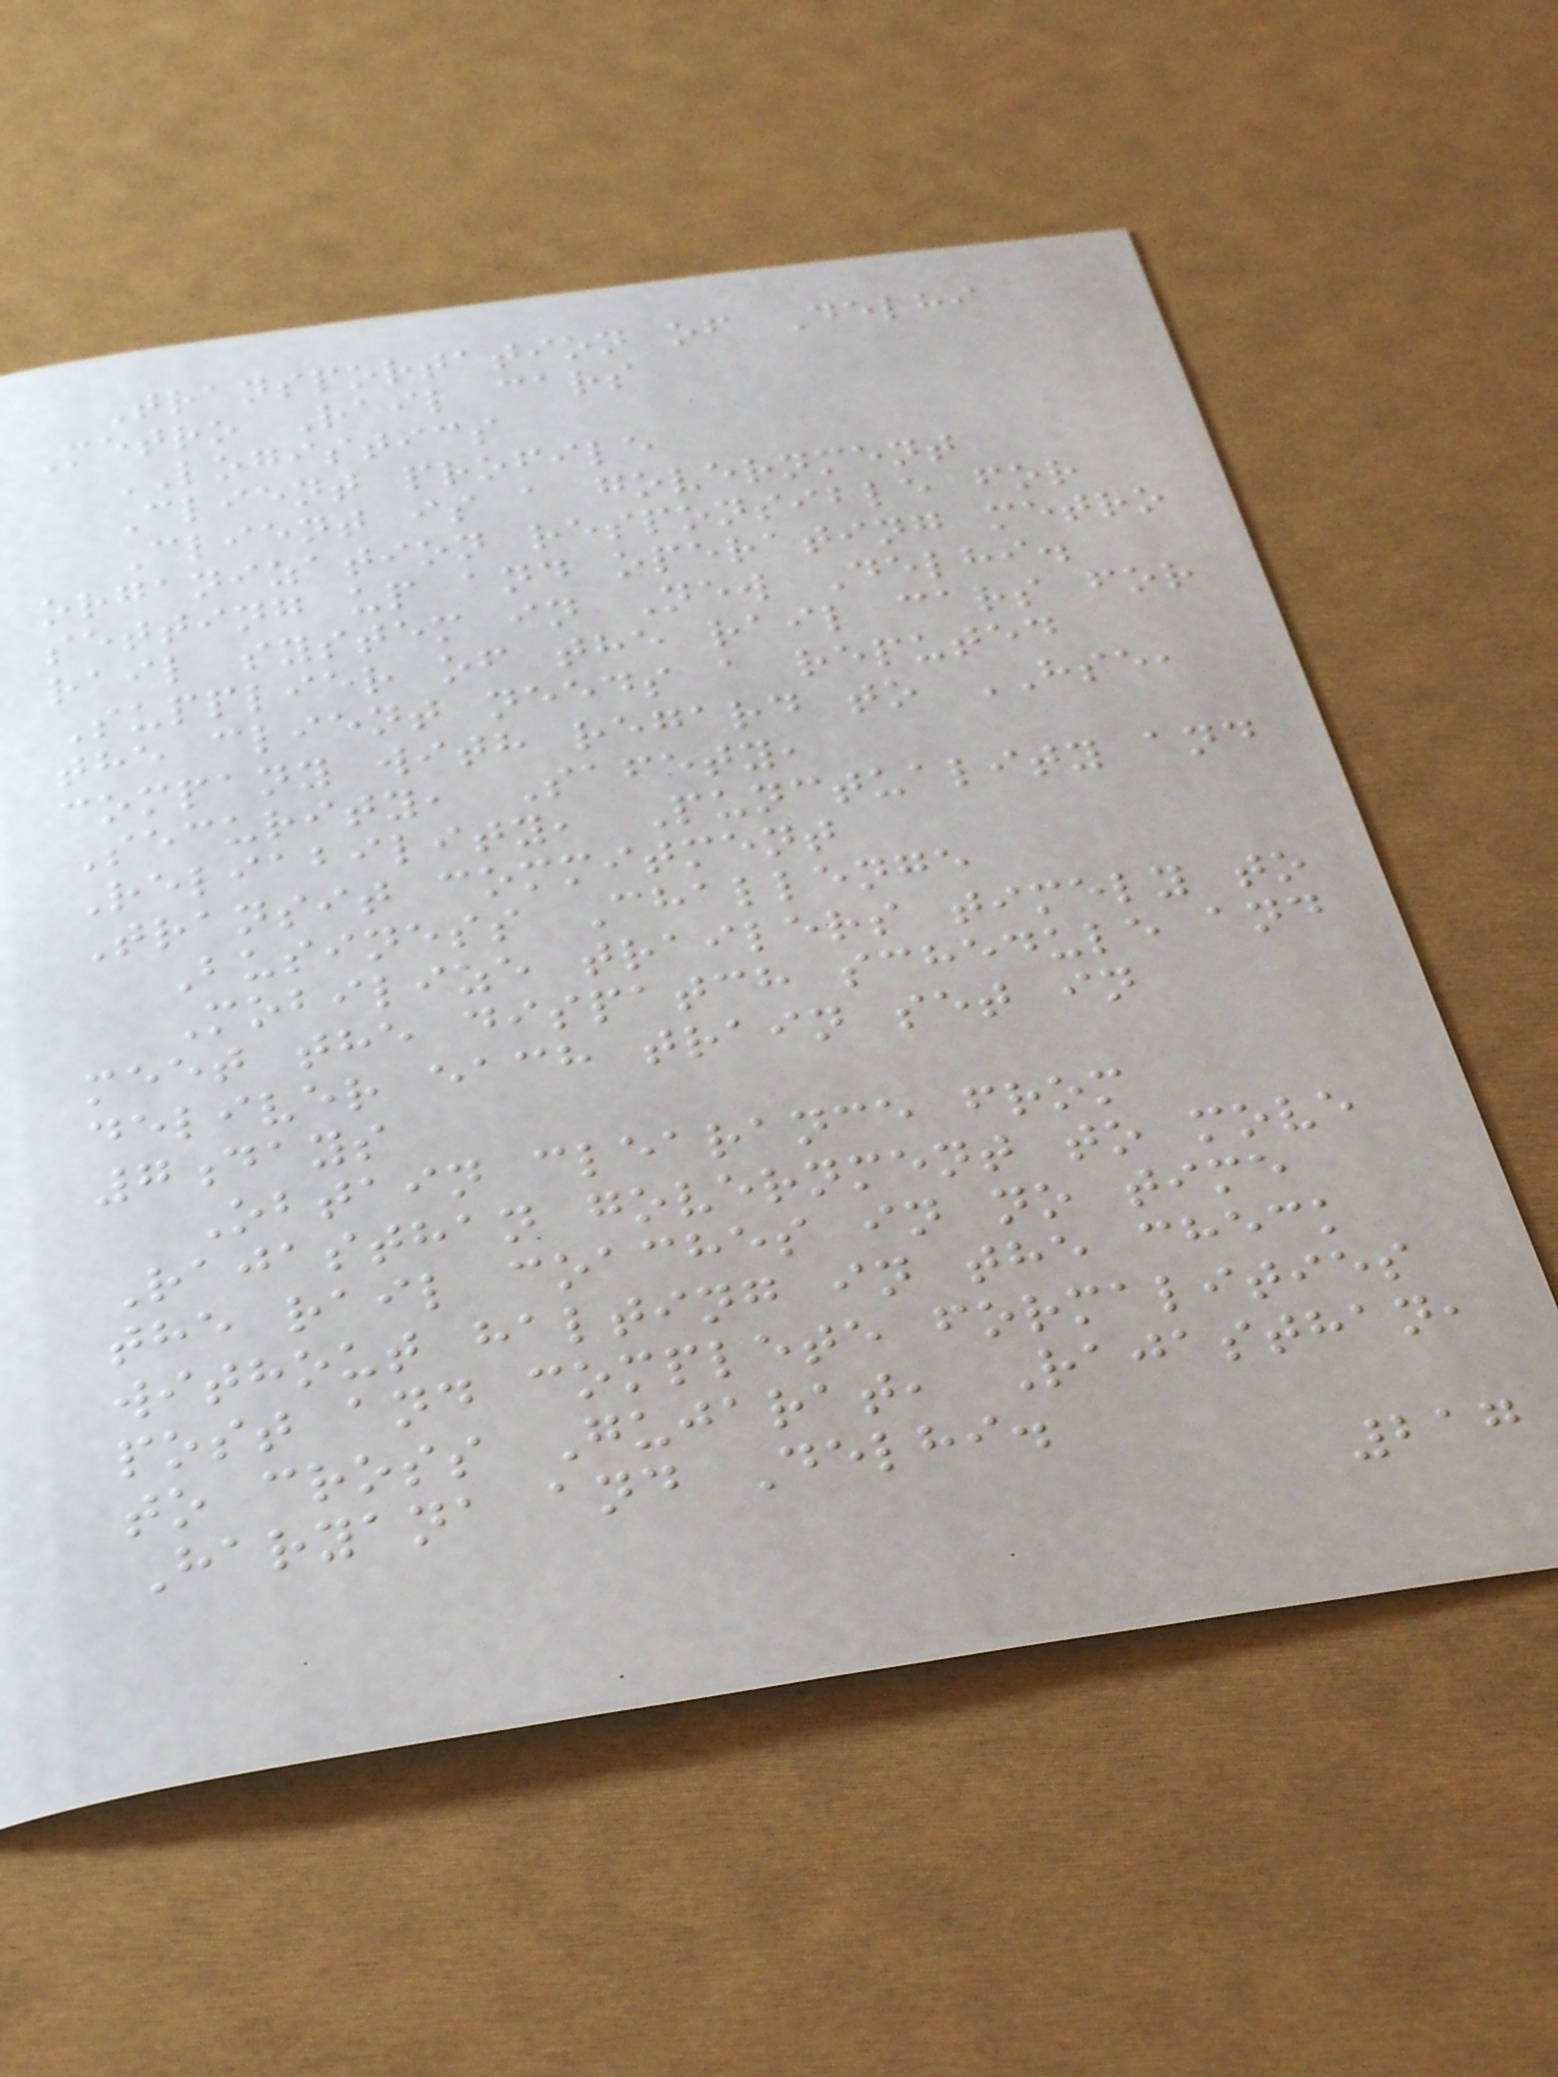Transportation of Delhi
Metro Rail cars
LOGISTICS
Client profile
Client is a government
organization responsible for
setting up and operating metro
rail system in New Delhi.
Supplier of the rail cars for
the client needs a reputed
company with regard to HSE,
Security, Safety,
Reliability, Punctuality and
Transit commitment
Business Challenge
Mobilize trailers timely to
meet the dispatch schedule and
deliver each train set in
7days
Obtain clearance from
Rajasthan government to move
the rail coaches in no time
without halting in the check
post and complete formalities
to cross Gujarat, Rajasthan,
Haryana and Delhi.
217
